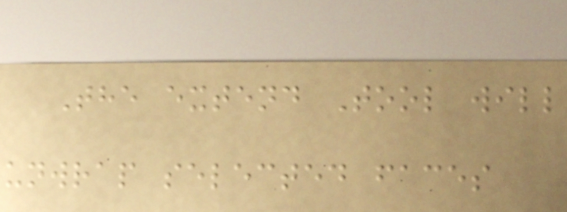The extend Tool will
unwrap selected faces
